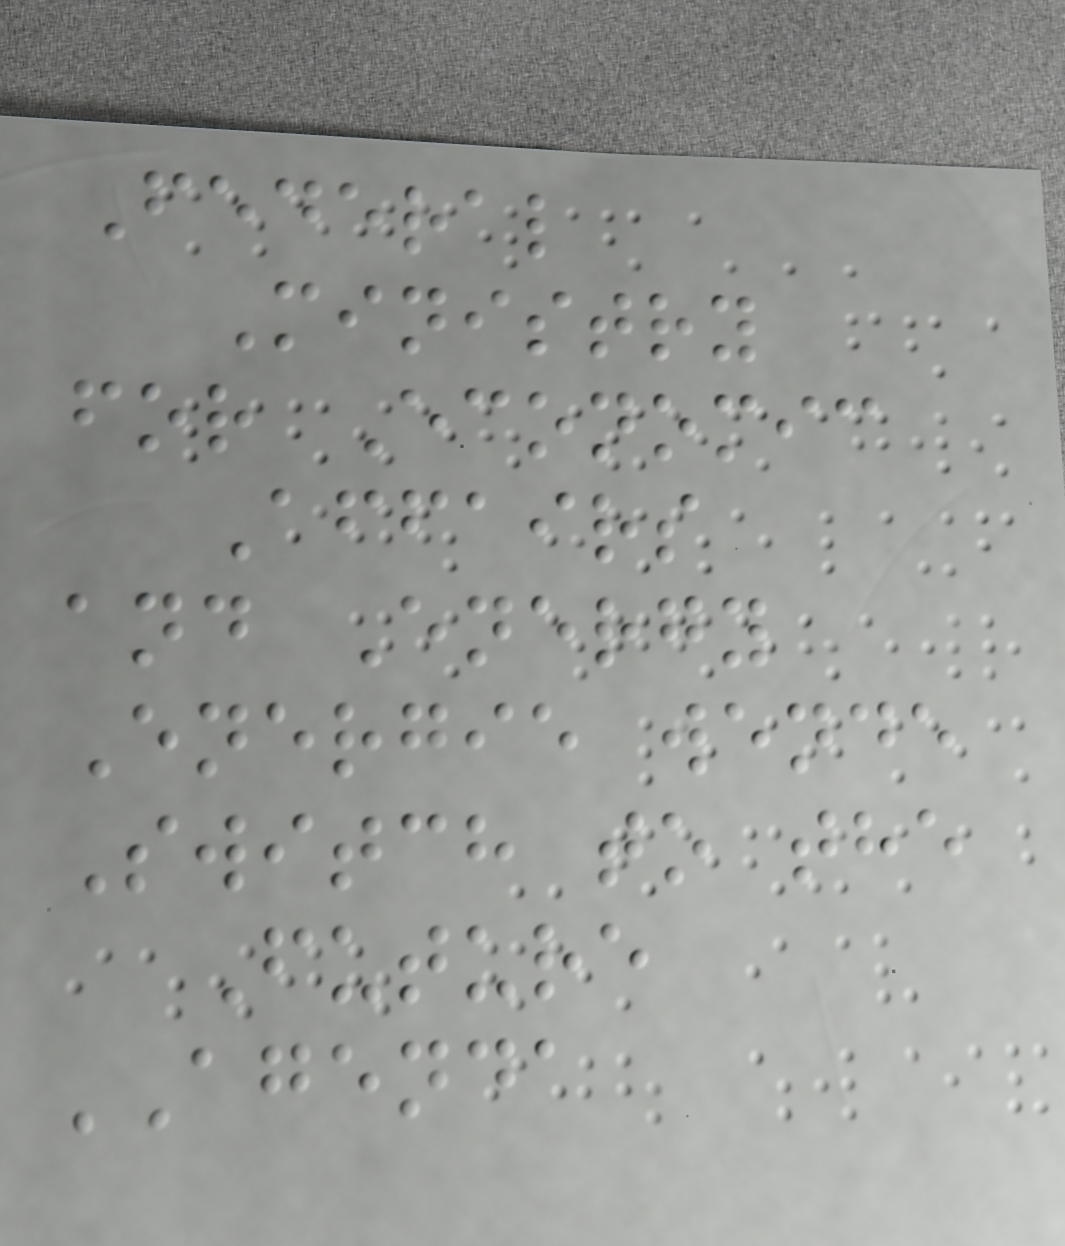Federal
Ministry
for Economic
Affairs
and Energy
Energie wende
Switch to the
Future
AGENDA
